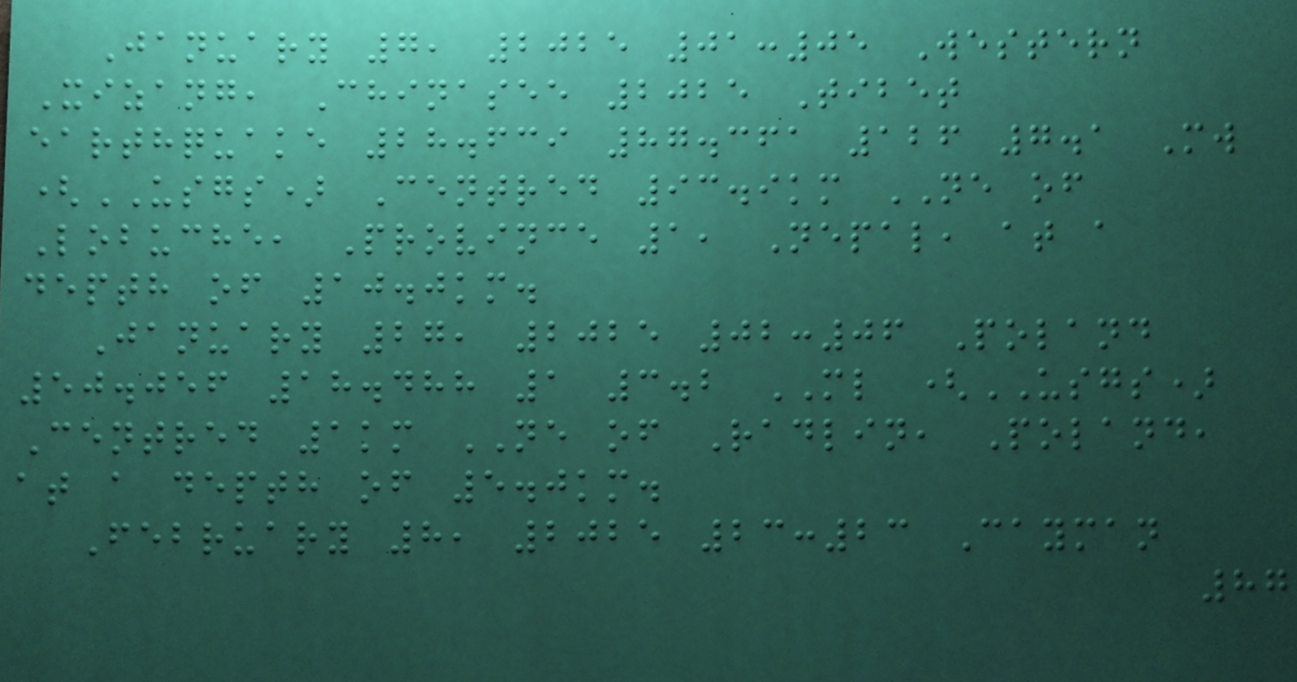January 7, 2025 01:05 Western
Xizang, Chinasee 2025 Tibet
earthquake 28.639 87.361 126 7.1 Mw
(USGS) Centred 93.9km NE of
Lobuche, Province 1, Nepal, at a
depth of 10.0km.
January 27, 2025 02:06 Poland
50.056 18.488 1 3.2 ML (USGS)
Centred 1km NE of Radlin, Poland,
at a depth of 5.0km.
February 8, 2025 23:23 Cayman
87
